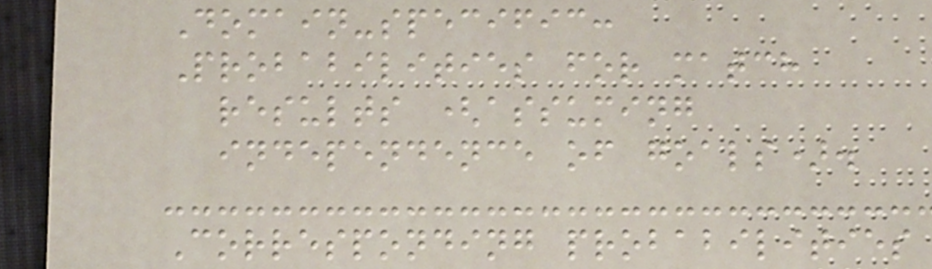Domain-specific:
Probabilities for match
results (assuming
independence of goals).
Corresponding probabilities
